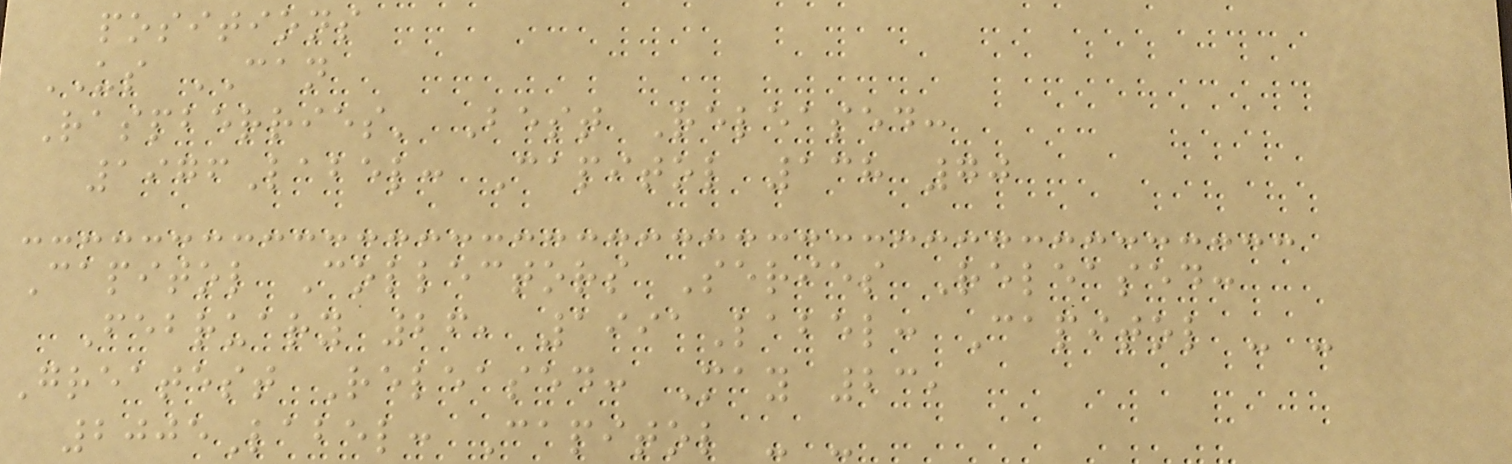positions
US CAN
Raspberries' Best Released:
1976Label: Capitol 138 70
Capitol Collectors Series Released:
February 26, 1991Label: Capitol - -
Greatest Released: May 23,
2005Label: Capitol - -
